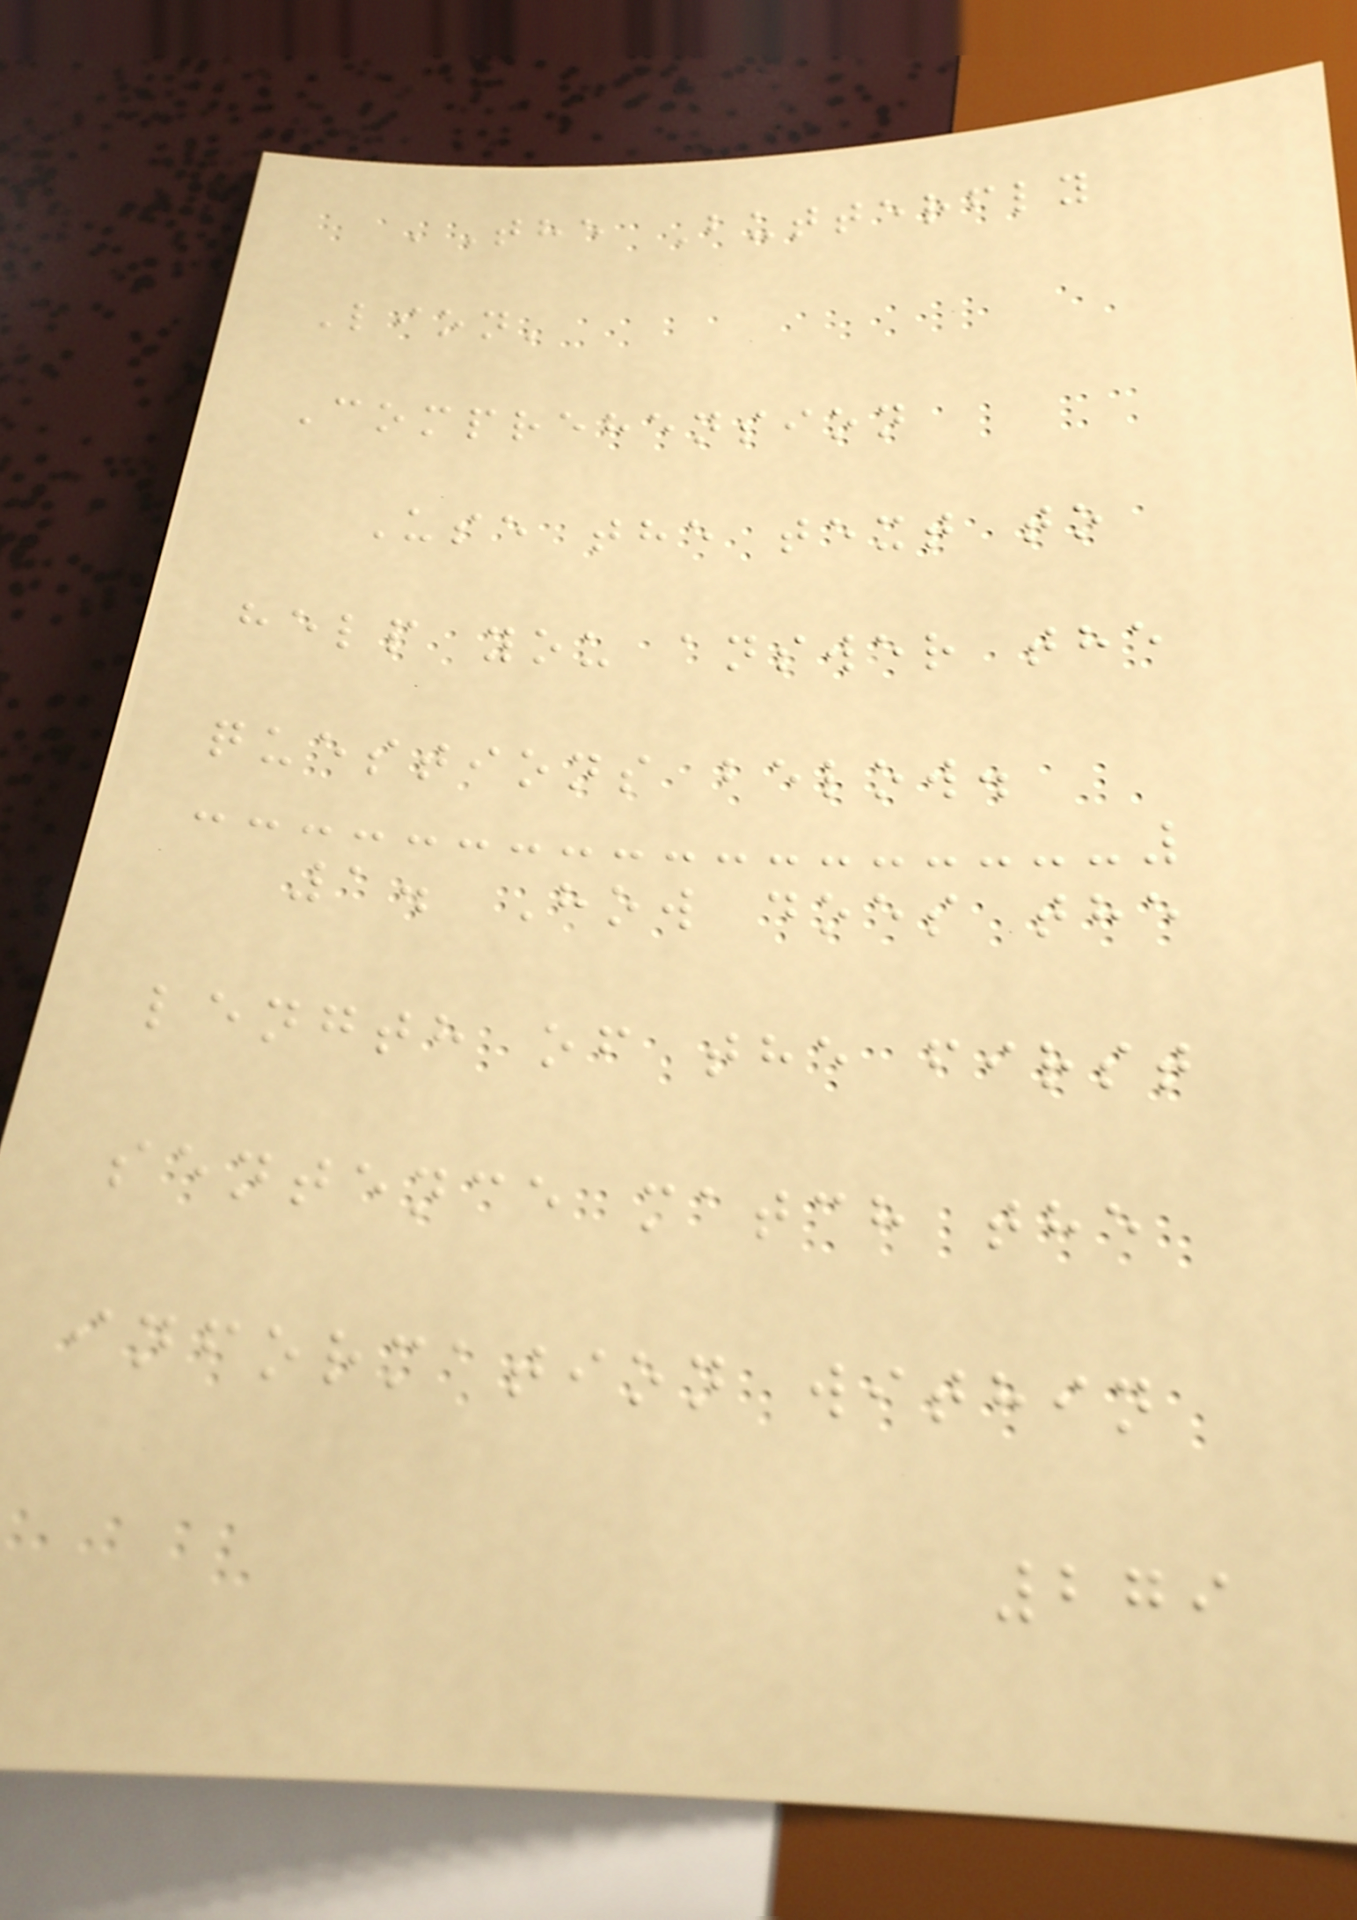'The Butterfly
Lion'
Comprehension
Use the text to
help you answer the
questions below.
1. How does the
length of the first
sentence match the
information within
279
